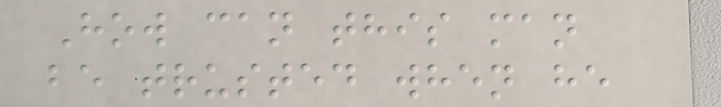How can this man
be trusted when he
